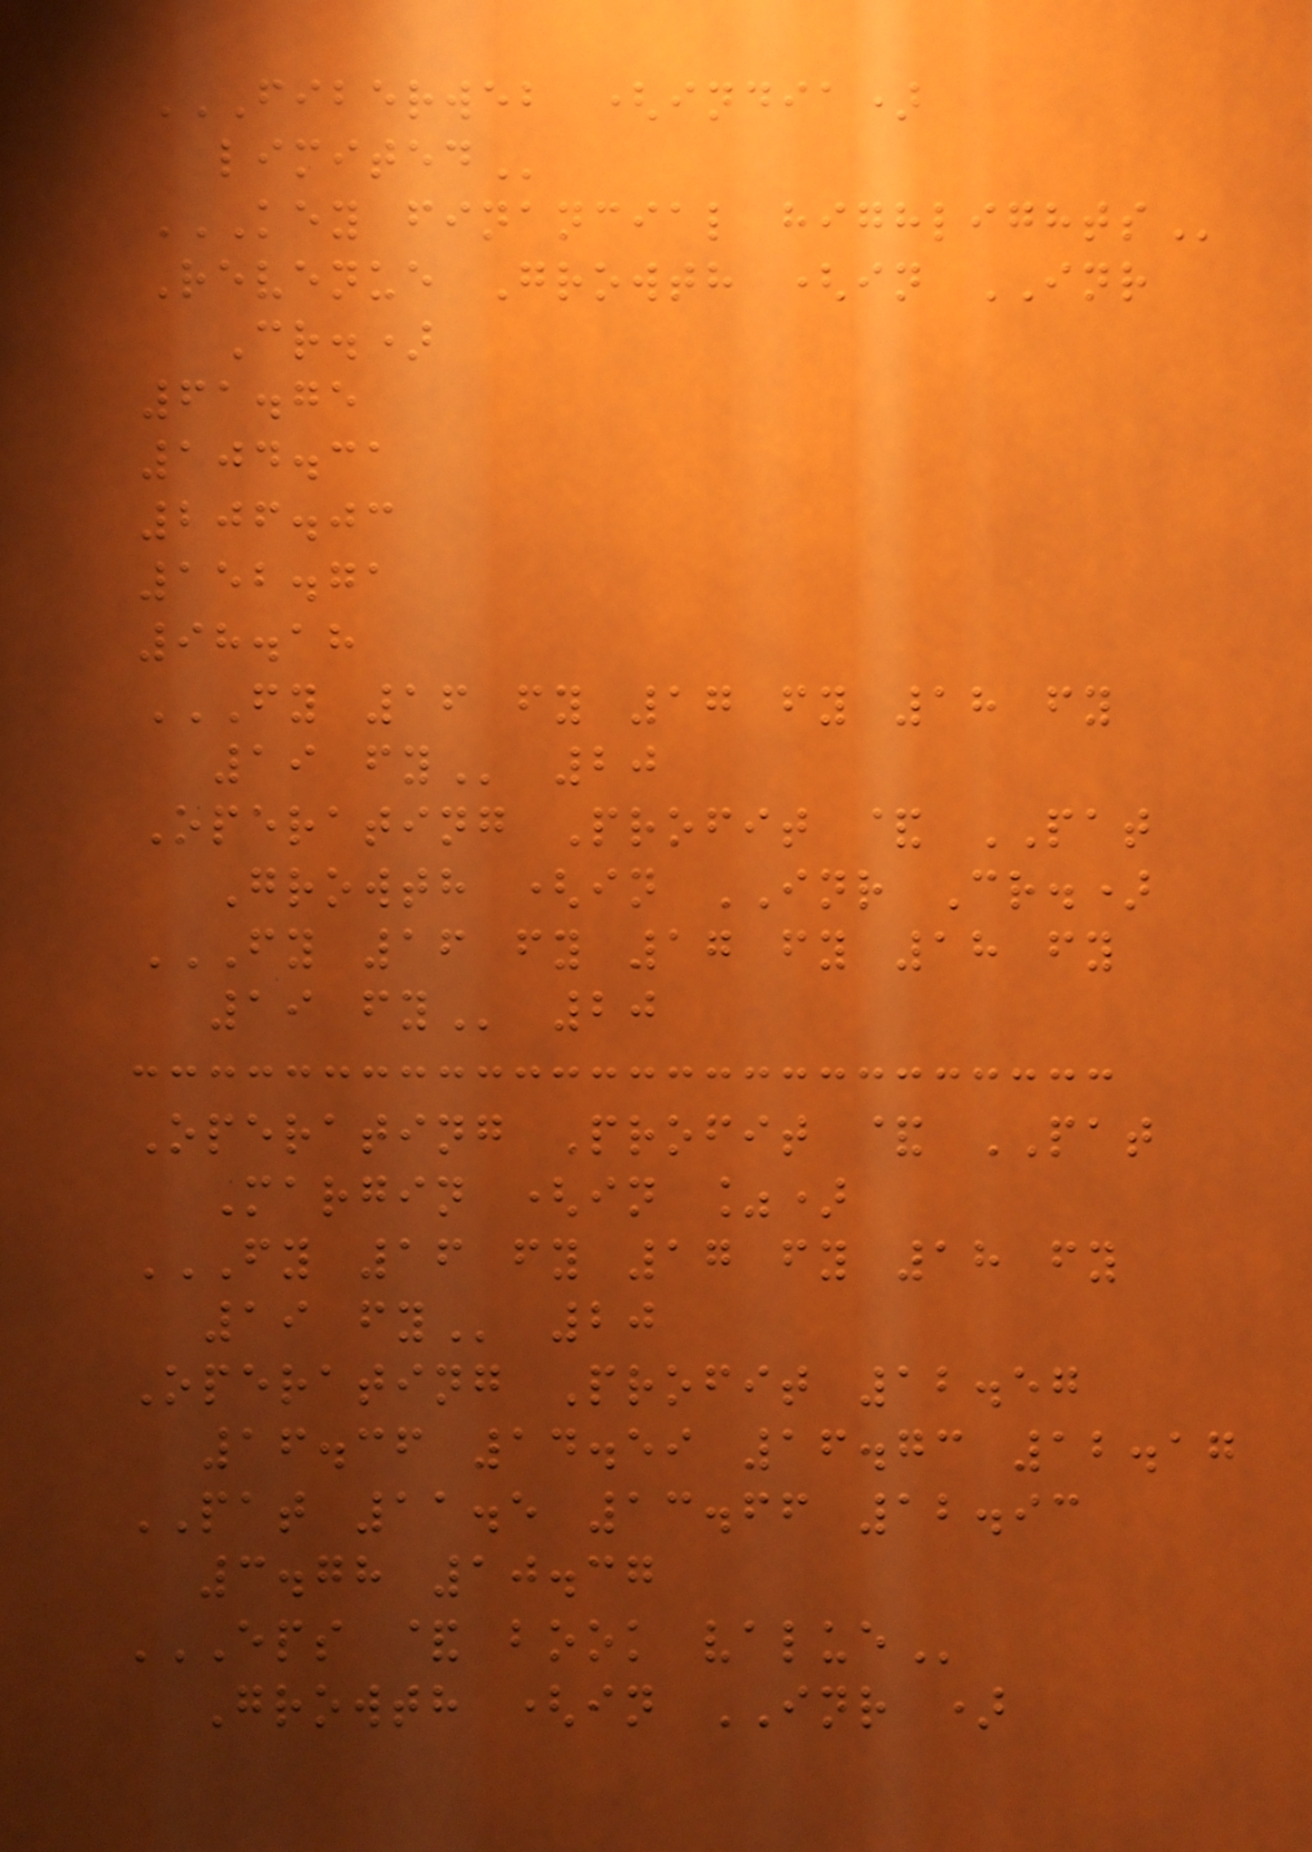FIBERWEB (INDIA)
LIMITED
KEY FINANCIAL HIGHLIGHTS
Revenue Growth (in INR
Cr.)
61.75
104.31
206.03
152.71
98.18
FY 16 FY 17 FY 18 FY
19 FY 20
Operating Profit & PAT
Growth (in INR Cr.)
FY 16 FY 17 FY 18 FY
19 FY 20
Operating Profit & PAT
Margin (in %)
FY 16 FY 17 FY 18 FY
19 FY 20
Operating Profit 12.57
16.36 14.59 16.73 12.17
PAT 11.5 13.66 12.93
3.78 10.37
EPS & BOOK VALUE
Growth (in INR )
